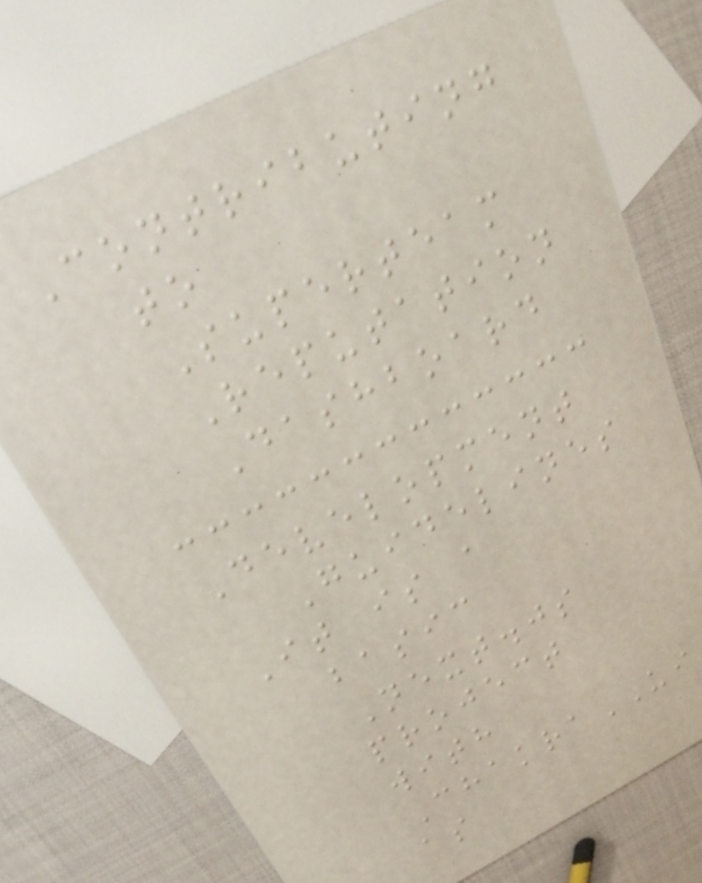Contributing
to
Superteam
Reputation
Dashboard
Development
Guidelines
It is a
basic
Next.js
project
with
ChakraUI
as
